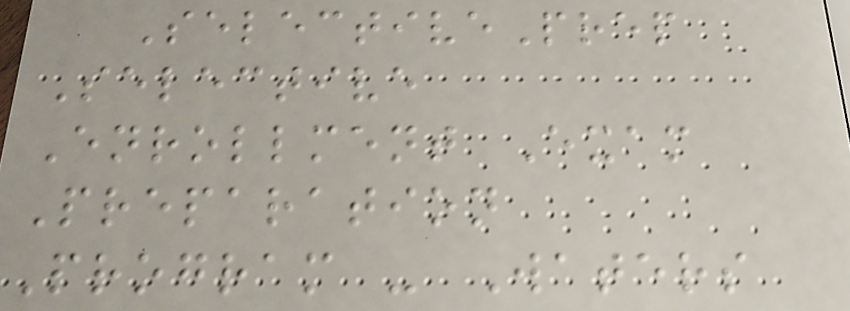SelectivePrep
Selective
Enrollment Exam
Preparation
Program - Waters
